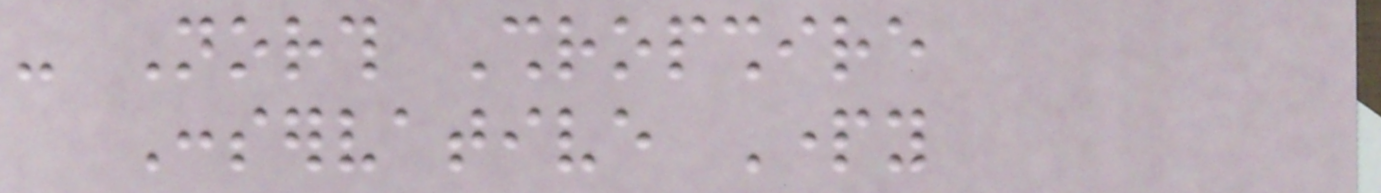- North Shropshire
Conservative Party
